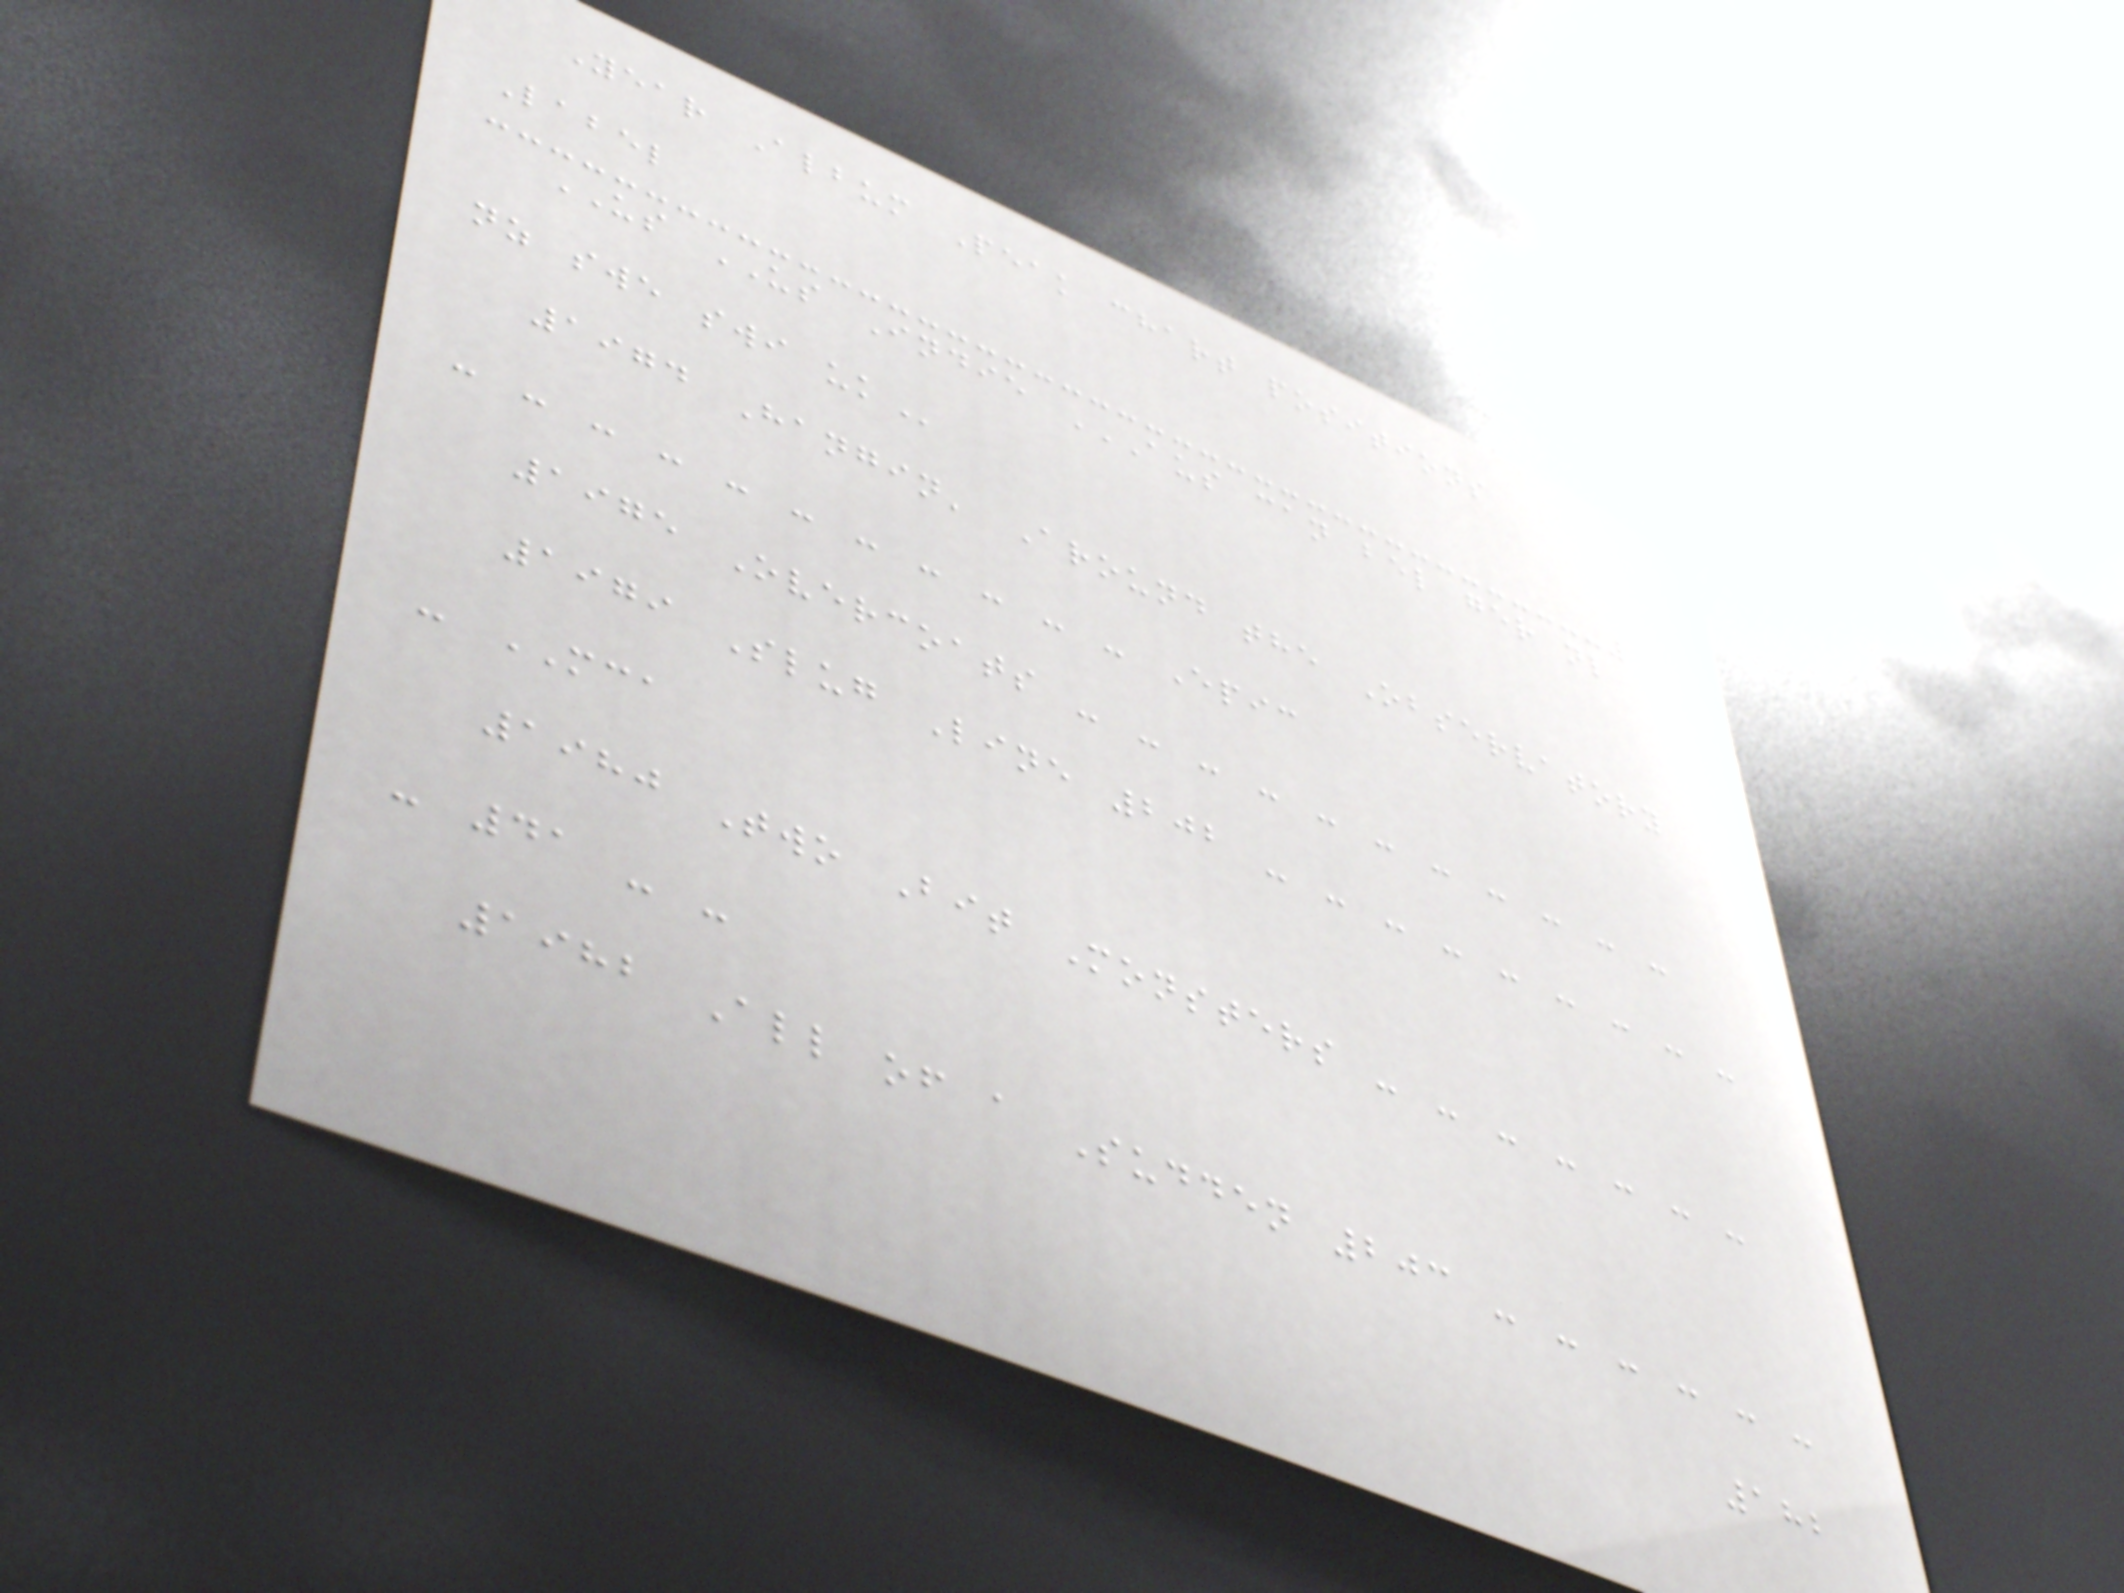Year Album Peak chart positions
Label
US US Indie AUS CAN BEL GER NL
NZ SWE SWI UK
1974 Hangin' Around the Observatory
- - - - - - - - - - - Epic
1975 Overcoats - - - - - - - - - - -
1979 Slug Line 202 - - - - - - - - -
- MCA
1980 Two Bit Monsters - - - - - - -
- 41 - -
1982 All of a Sudden 203 - - - - - -
182
